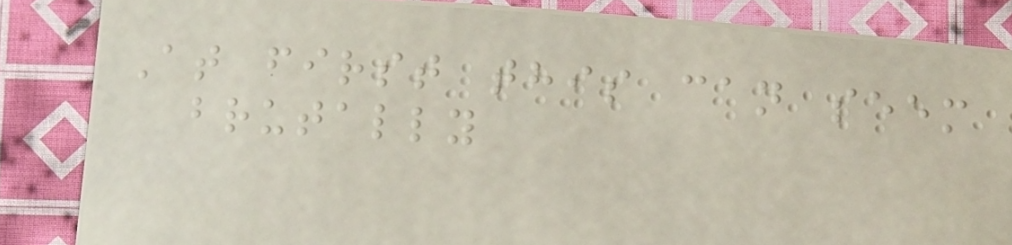At first this can seem
brutally
